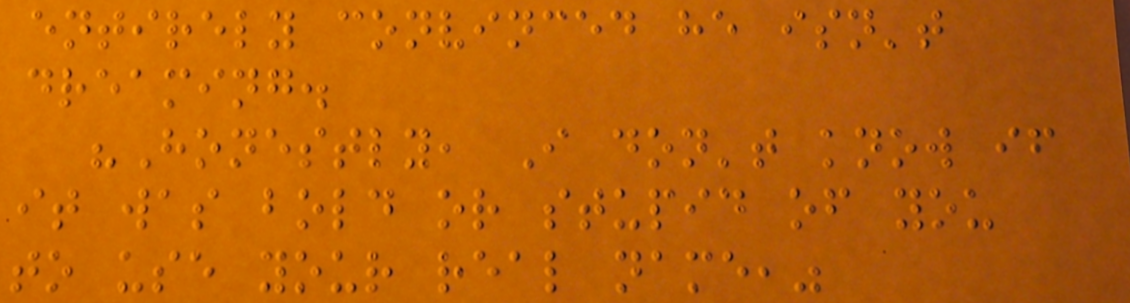entirely convinced he isn't
dreaming.
"Honestly, I don't know if
it was bold or stupid of you
to use your real name,"
